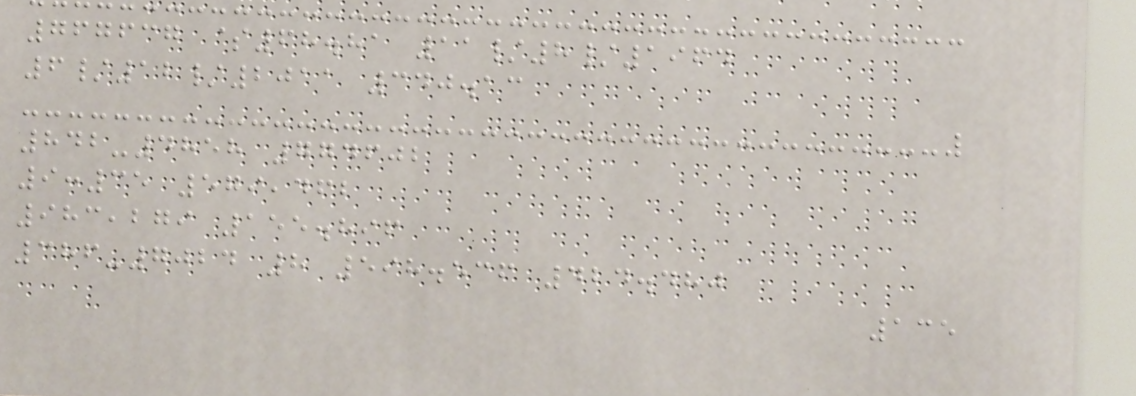767637 $68.81 11/8/1964
6/12/2011 340.13
842-4858 774602
9:35 579,462
983,279 155.896
386-7024 8 598.536 424.480
135
